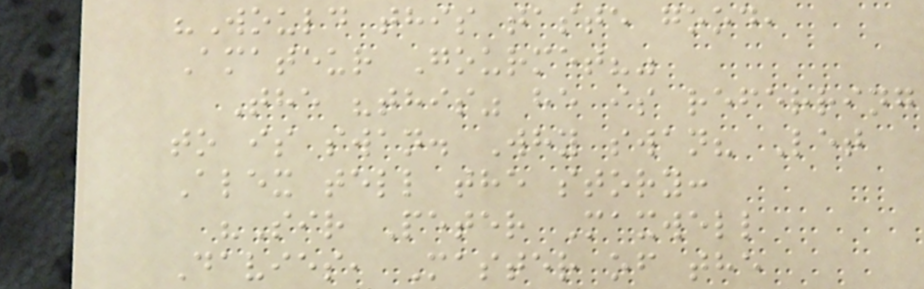"Would this taste good,
Amateur Gourmet?"
The "this" he is referring
to is swan. Why swan? Let
Alex tell the story:
"Sir Peter Maxwell
Davies, Master of the
